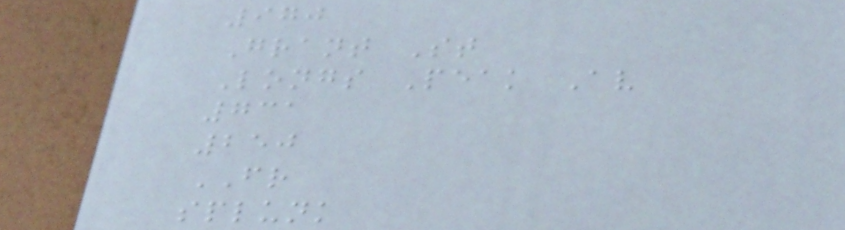970
Grant St
Longs Peak Av
731
250
FR
splunk
